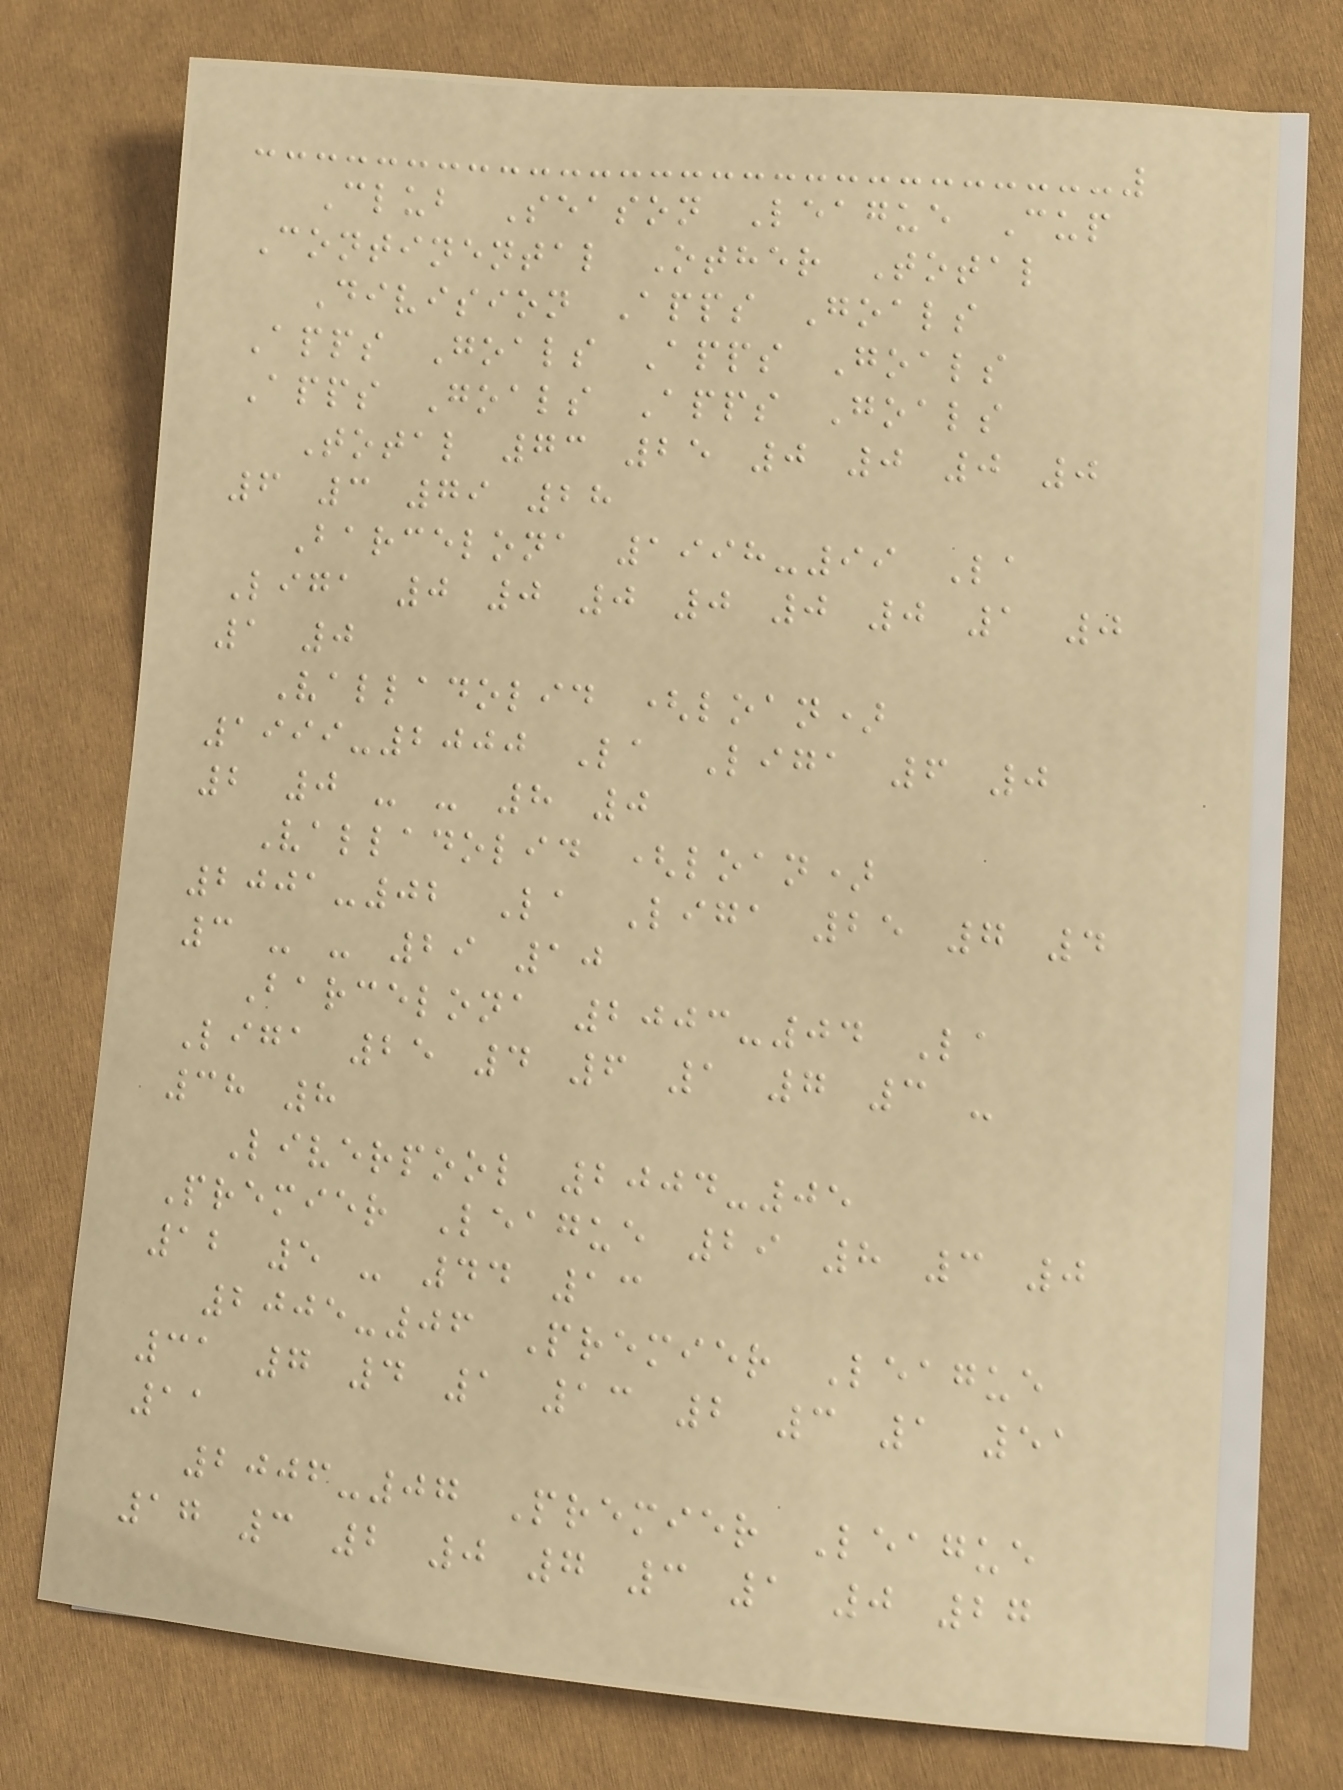Club Season League Cup
Continental Other Total
Division Apps Goals
Apps Goals Apps Goals
Apps Goals Apps Goals
Total 73 25 0 0 0 0
6 3 79 28
Barcelona 1998-99 La
Liga 0 0 0 0 0 0 1 0
1 0
Valladolid (loan)
1999-2000 La Liga 6 0
2 0 - - 8 0
Valladolid (loan)
2001-02 La Liga 25 7 4
3 - - 29 10
Barcelona 2003-04 La
Liga 25 4 6 1 7 3 -
38 8
Liverpool 2004-05
Premier League 29 8 3 0
12 5 - 44 13
2005-06 Premier League
31 7 4 1 13 2 3 1 51
11
2006-07 Premier League
17 3 2 0 7 3 1 0 27
